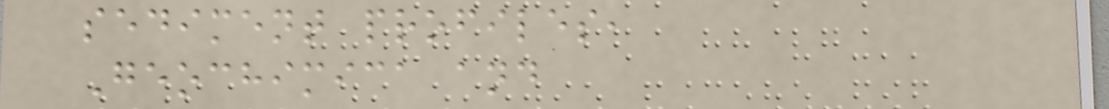sediment profiles,
Geochimica and
